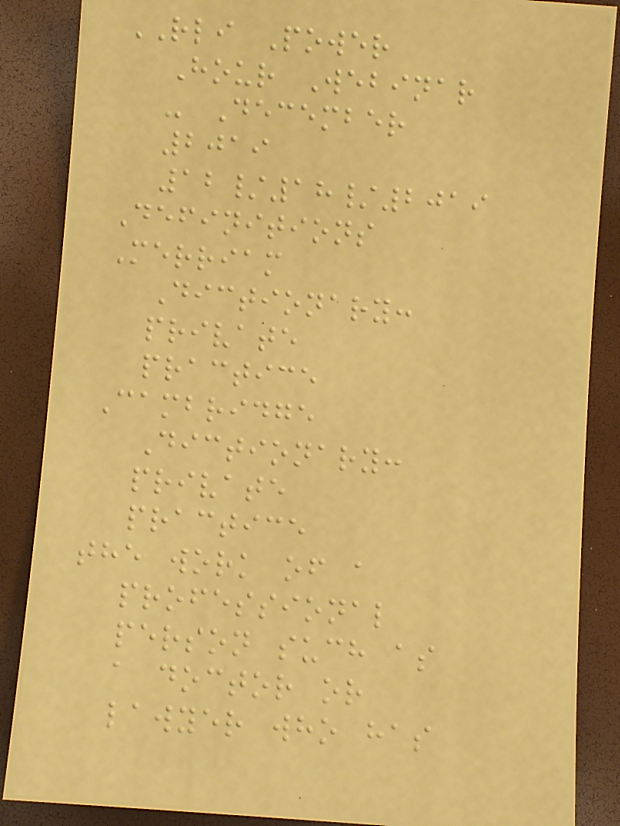RLI Power
Hour Webinar
- December
2019
12/18/2019
Definitions
Merriam
Dictionary:
private
practice
Cambridge
Dictionary:
private
practice
the work of a
professional
person such as
a doctor or
lawyer who has
